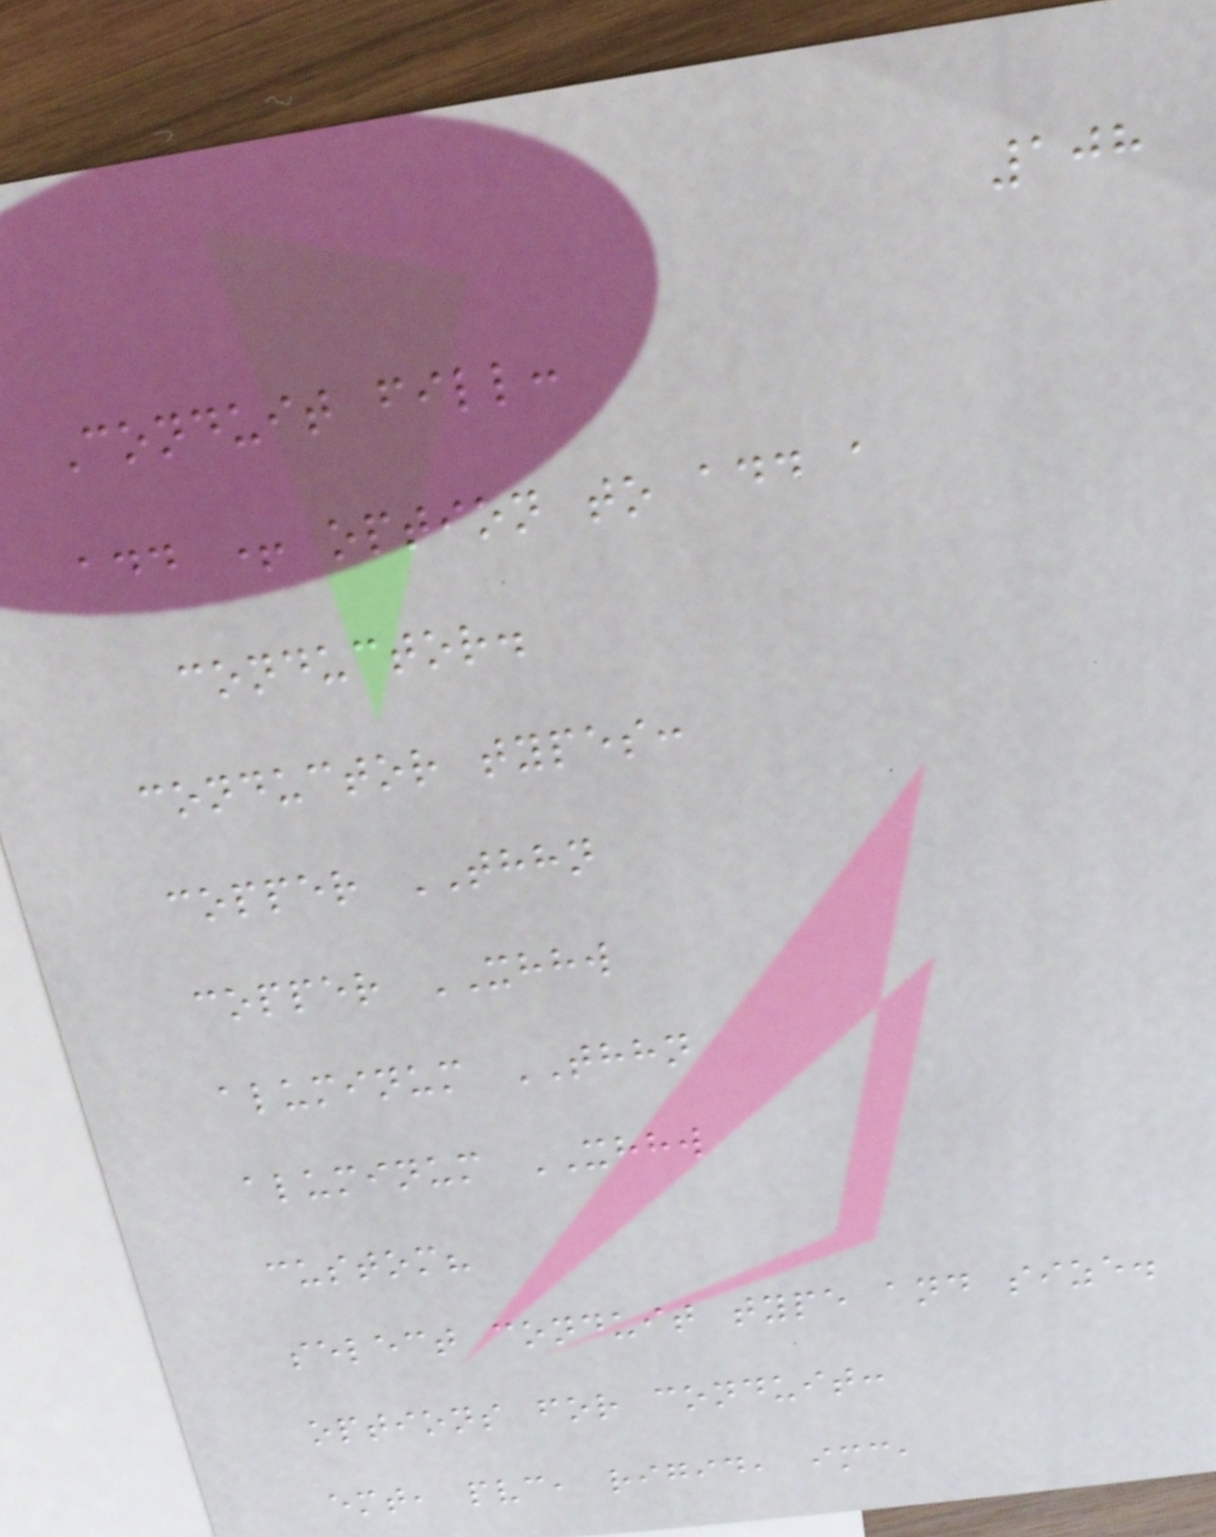108
Conduit fill:
add + option to add a
conductor.
conductor types:
copper THHN
copper XHHW
aluminum THHN
aluminum XHHW
custom?
select conduit type and size.
options for conduit:
emt, pvc, rigid, imc,
